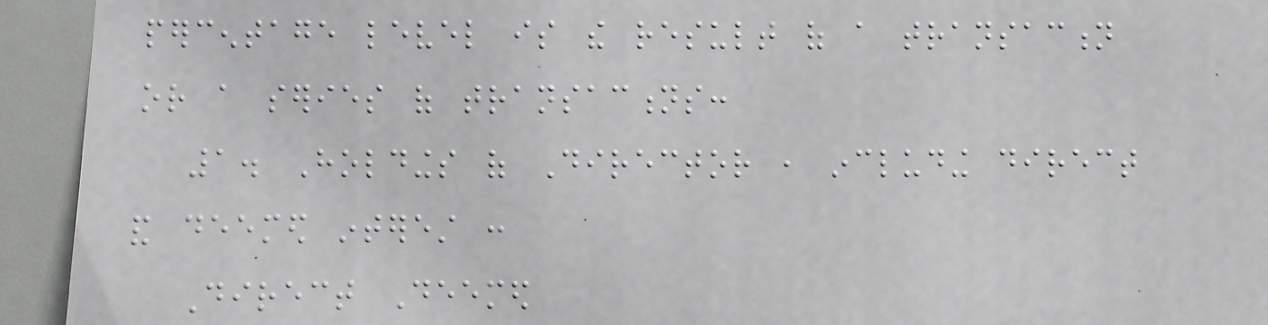percentage level is the result of a transaction
or a series of transactions:
1. Holdings of Director , including direct
and deemed interest :
Direct Deemed
